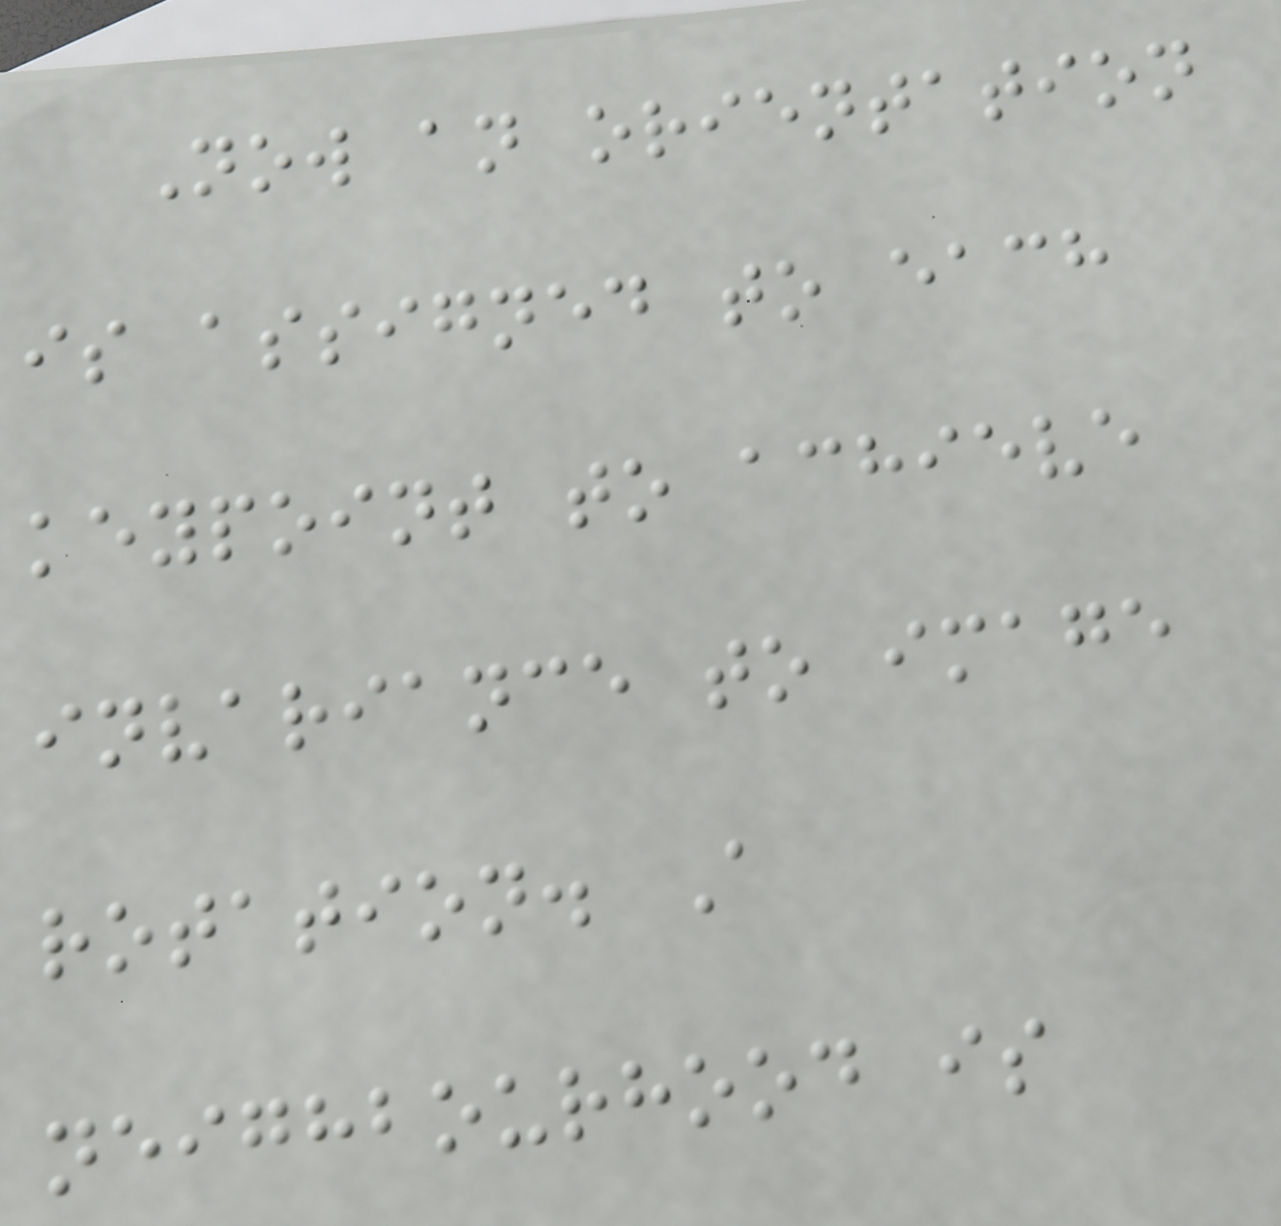Now an orientation
is assigned to each
keypoint to achieve
invariance to image
rotation. A
neighbourhood is
